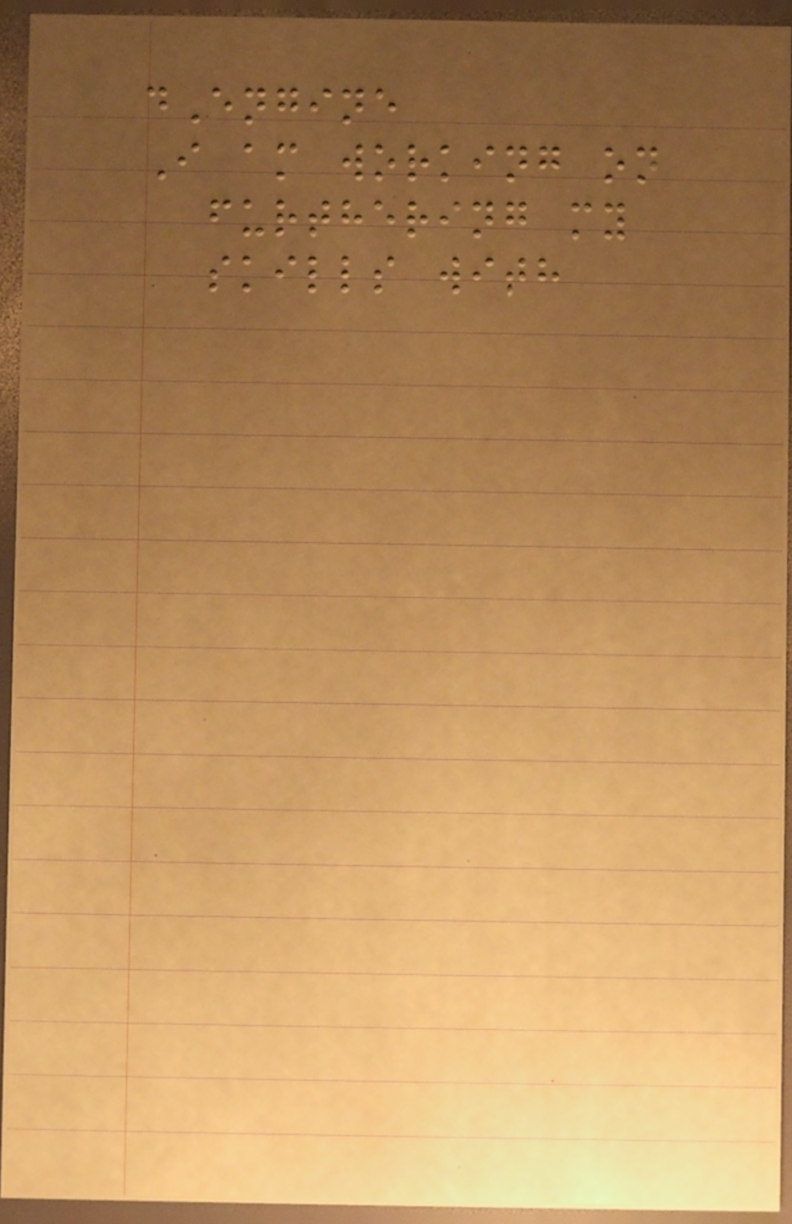dEngine
I am working on
furthering my
skills with
